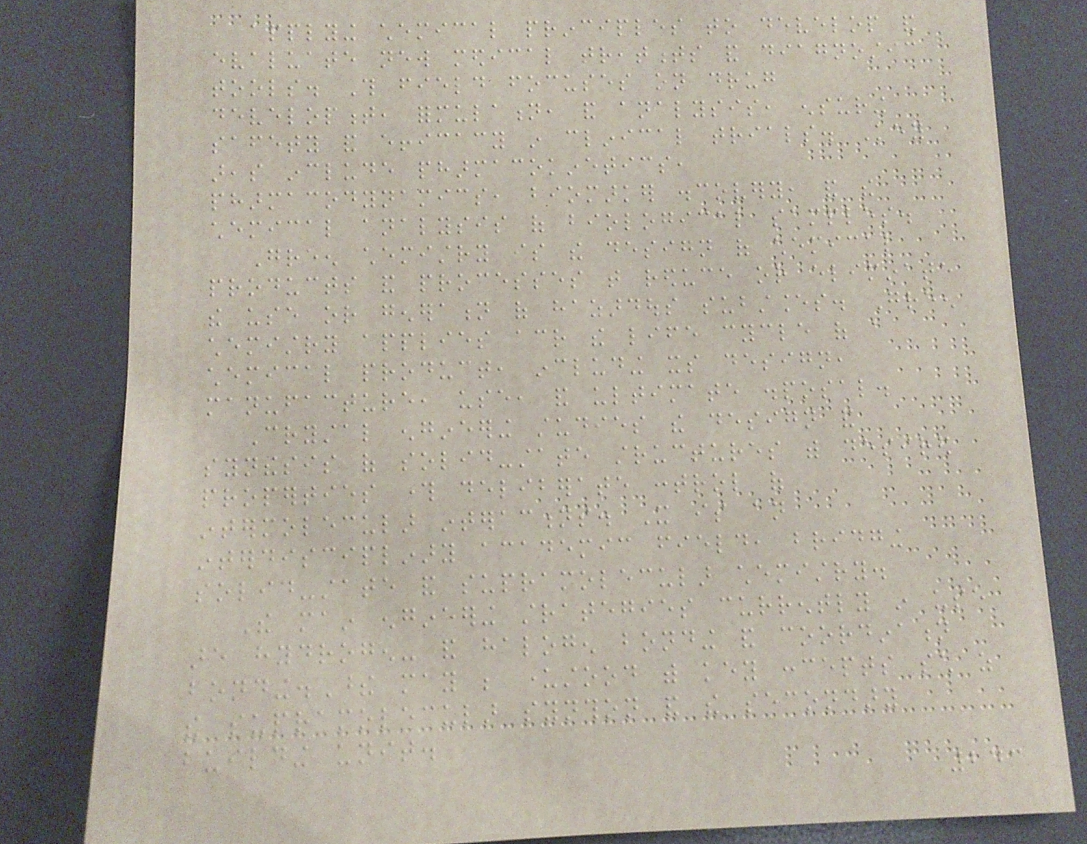applying chemical principles to develop and
evaluate new medical treatments and diagnostic
tools. This field focuses on drug
development, formulation, and analysis, ensuring
safety and efficacy in clinical trials. Key
areas include pharmacokinetics,
pharmacodynamics, biomarker discovery, and the
chemical analysis of biological samples.
Green chemistry is the design of chemical
products and processes that reduce or eliminate
the use or generation of hazardous substances. Green
chemistry applies across the life cycle of a
chemical product, including its design,
manufacture, use, and ultimate disposal.
Crystal engineering studies the design and
synthesis of solid-state structures with desired
properties through deliberate control of
intermolecular interactions. It is an
interdisciplinary academic field, bridging
solid-state and supramolecular chemistry.
The main engineering strategies currently in use
are hydrogen- and halogen bonding and coordination
bonding.These may be understood with key concepts such as
the supramolecular synthon and the secondary
building unit.
243
